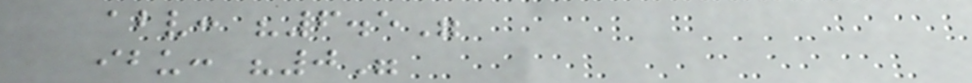abv: "6.5"
ibu: "0"
